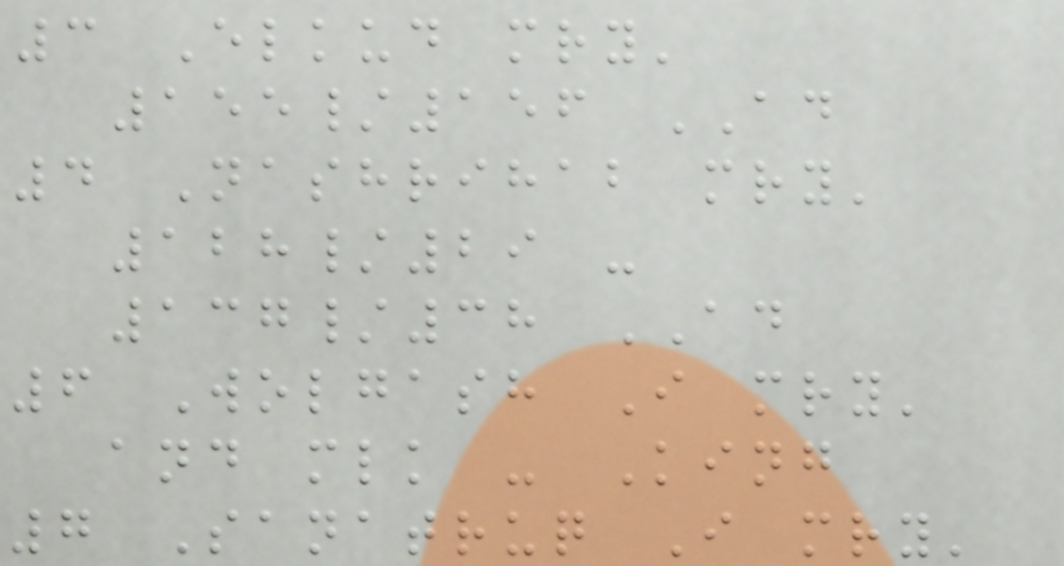3 Elkud mry'
155/156 AD
4 Nashrihab mry'
128/29 -
137/38 AD
6 Wolgash I mry'
and mlk - King
7 Sanatruq I mry'
